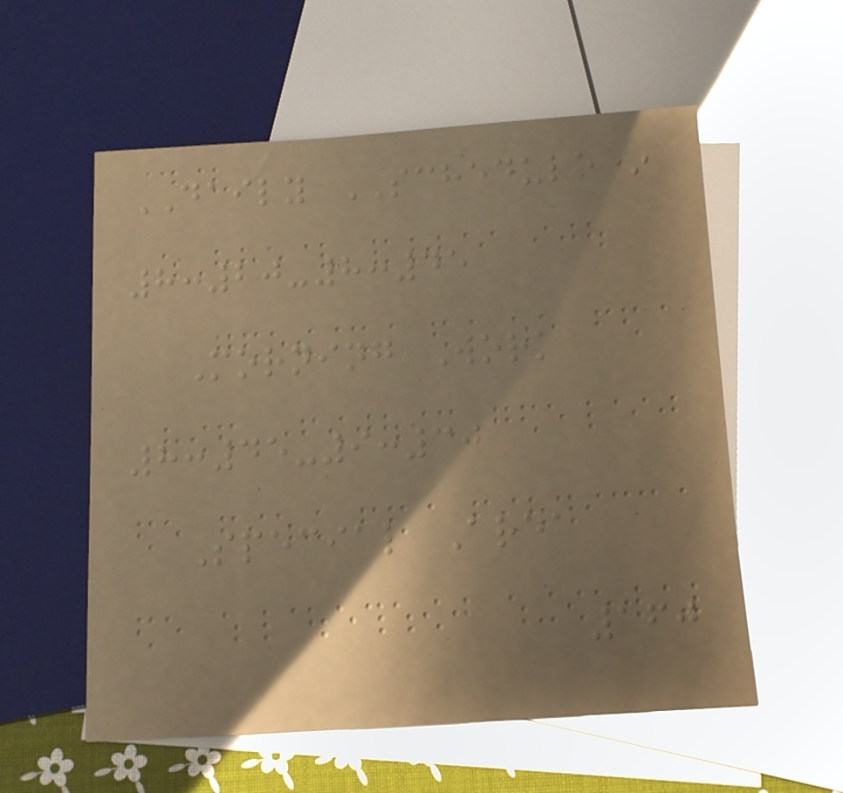DAILY SCHEDULE*
8:20-8:45
Morning Work
8:45-9:30
Special Area
160
